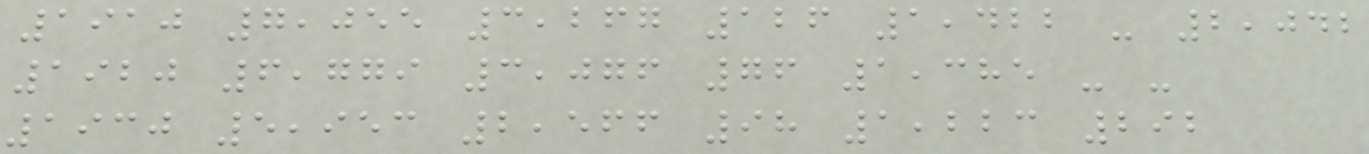1910 7,055 3,267 126 1,422 - 2,042
1920 6,779 3,076 76 1,385 - -
1930 5,953 2,566 98 1,223 292
